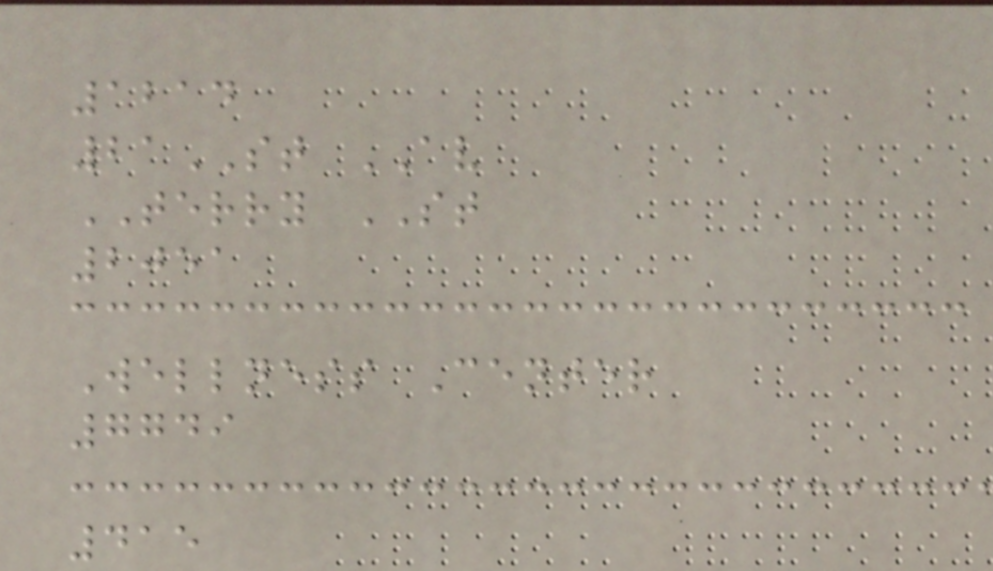1214
21ST AV
TERRY ST
2051
Wellness Center
7749
415
